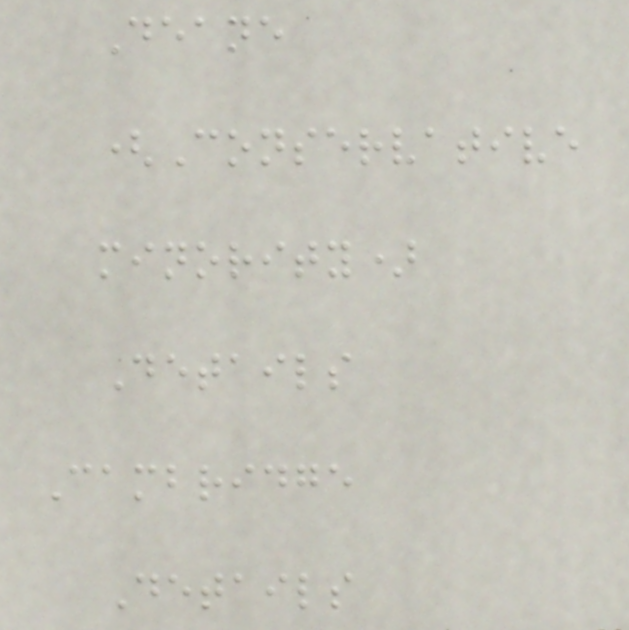Deane
(Conservative
minority)
Details
Cambridge
Details
